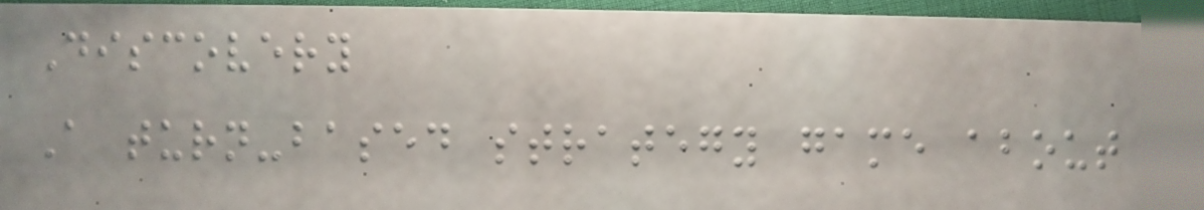Discovery
A turn-based strategy game about
